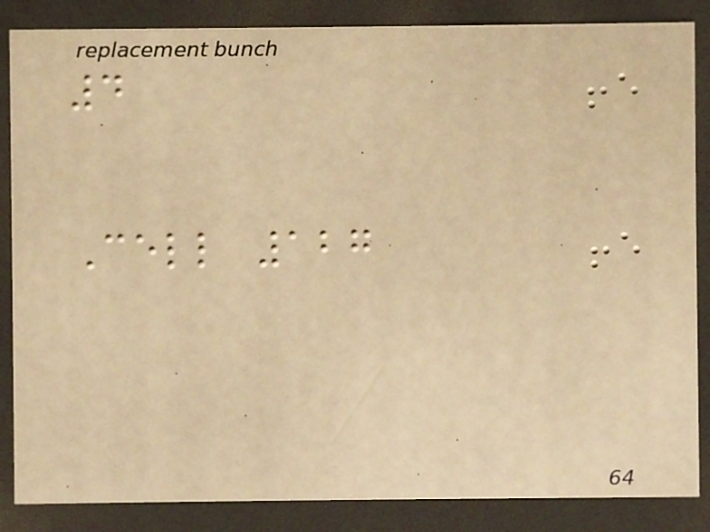4
Cell 127
